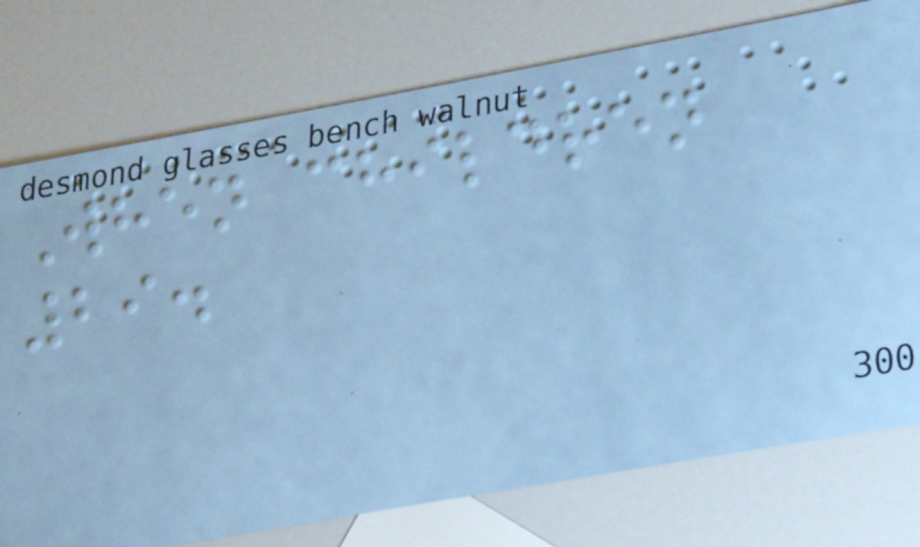When children
29.
